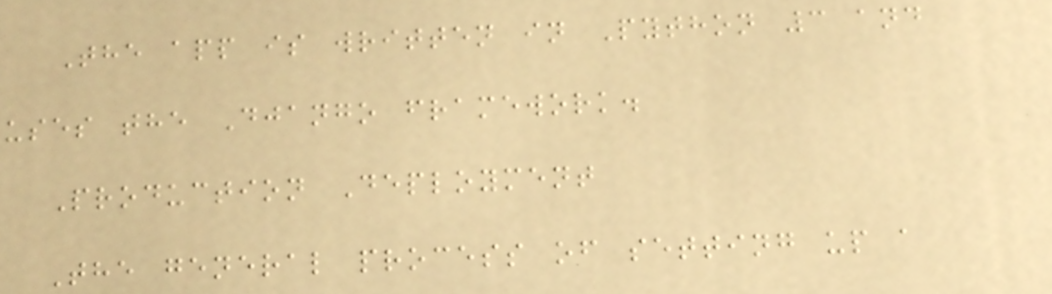The app is written in Python 3 and
uses the Django framework.
Production Deployment
The general process of setting up a
